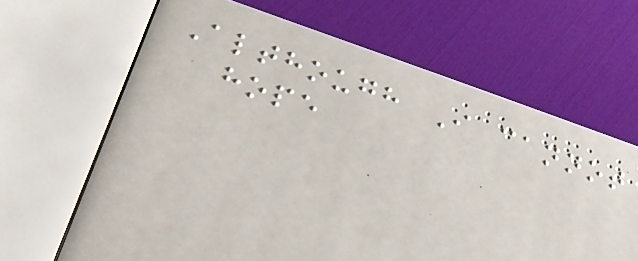Although I cannot
hope
